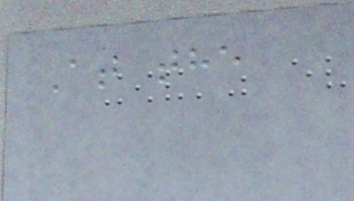At the
